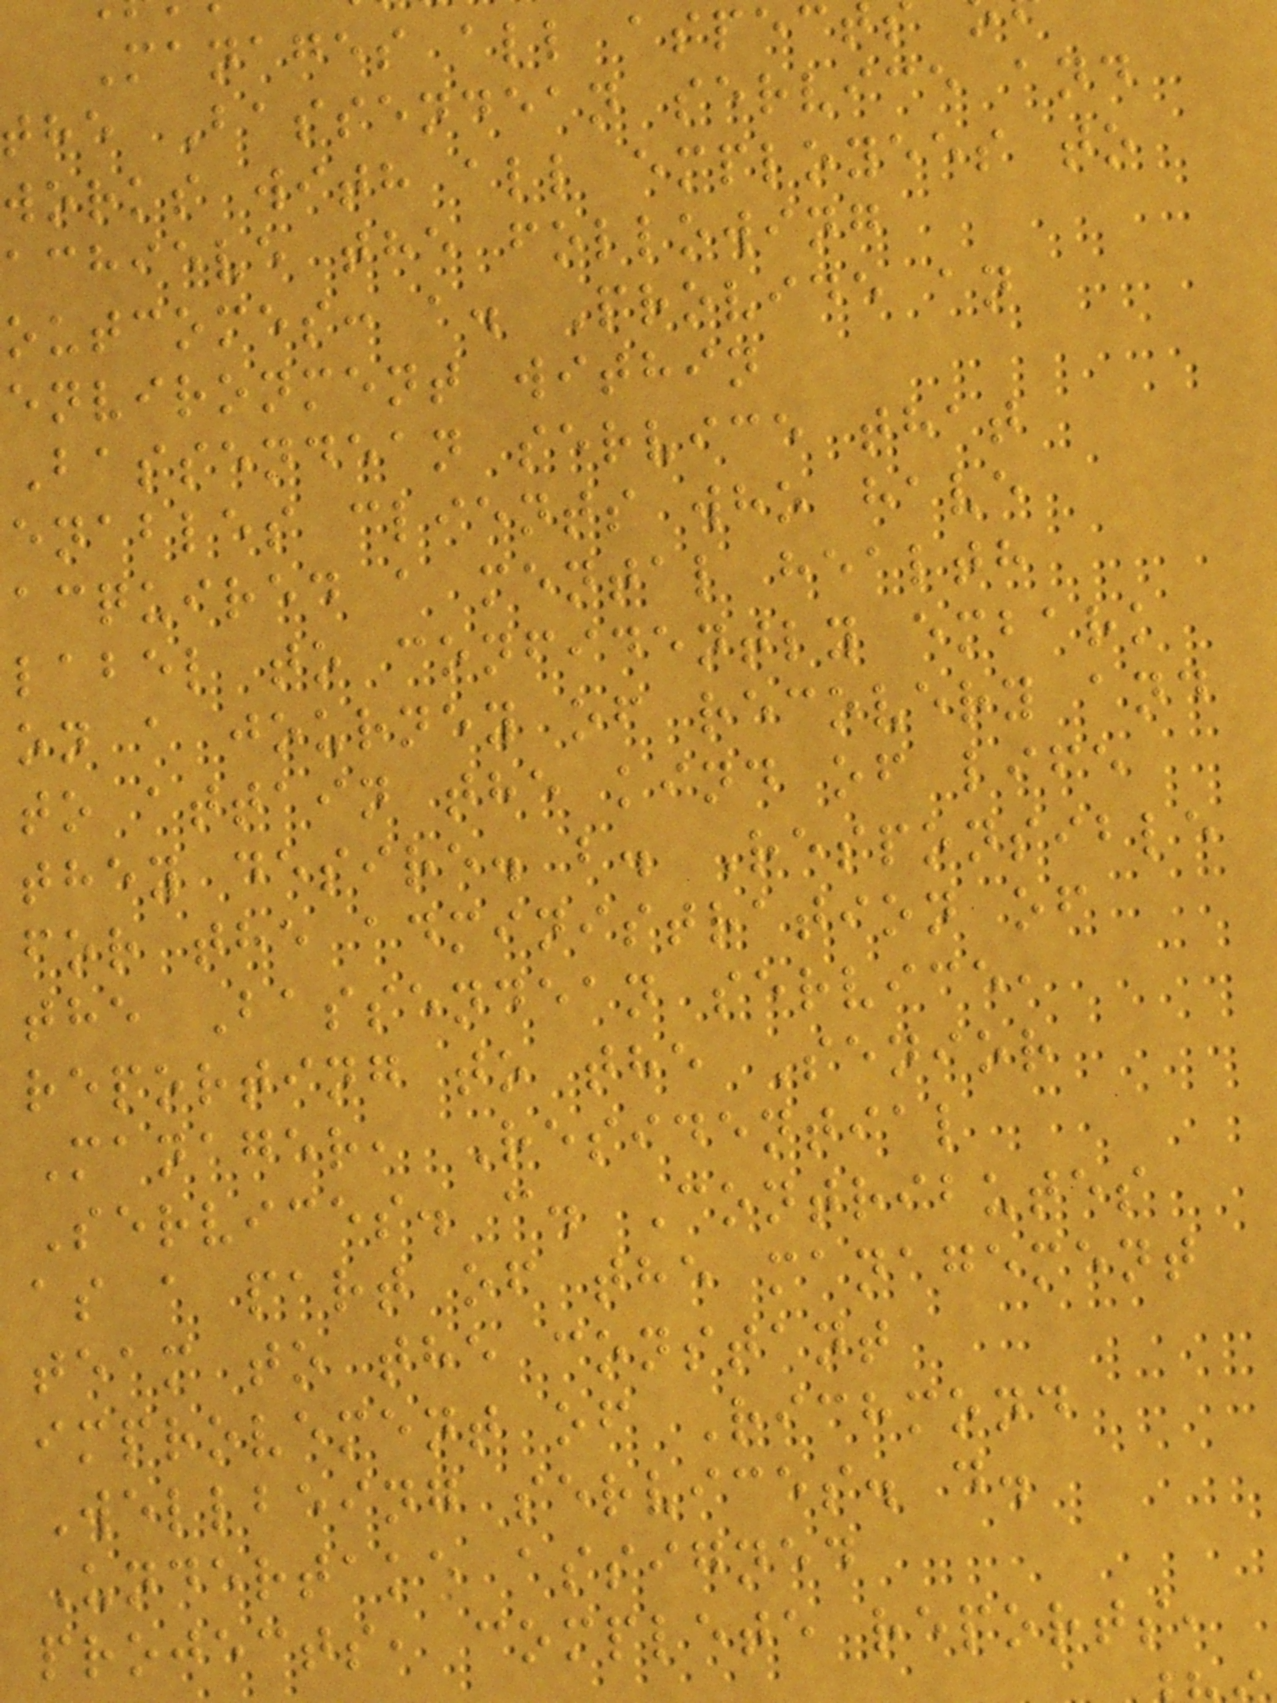Manages all aspec
the Bassendean service and
works with all employees to
achieve the following
outcomes: a. Provide an
environment within
Bassendean service that
enables clients who have
acquired a mental health
label to confidently embark
on a journey of recovery and
to attain the kind of life
they desire. b. Responsible
for the administration of
the Bassendean service,
reporting to the Senior
Manager, Residential
Services. c. Contributes
as a part of the management
team to the constant
improvement of Richmond
Wellbeing services. d.
Undertake assigned
projects, complete reports,
